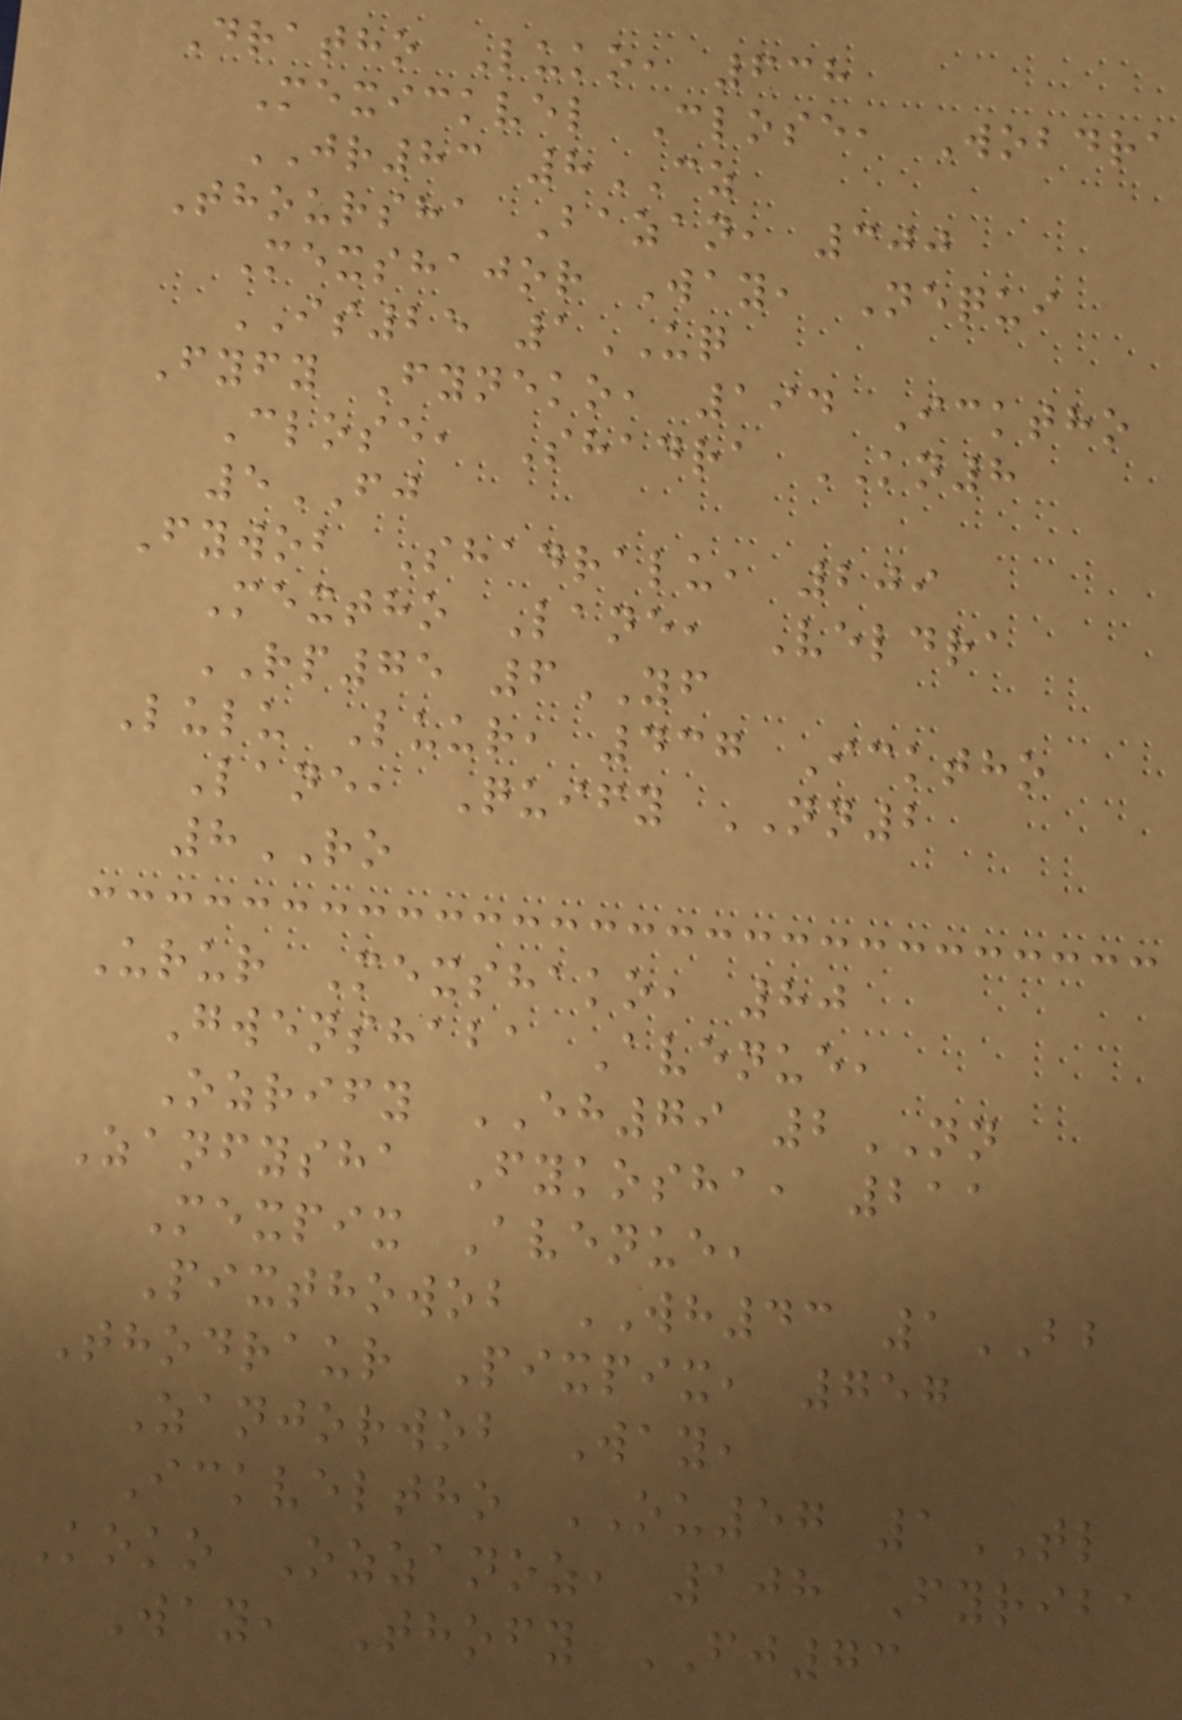Dratho Luko, 638
Mexickvel Close, Wobdra
JR83 8CZ
Thoursha Bazan, 300
Mexshajor Way, Nequi
IS25 1UQ
Fyfy Fyneko, 194 Icktho
Close, Shadra KN8
5FJ
Fywob Shadralu, 209
Mextho Lane, Veldra
RP75 6YF
Lulu Luur, 437 Icktho
Lane, Quify NN2
8RO
Urur Mexshako, 80
Gwenshaba Avenue,
Ozrify EH79 2NN
Zanfysha Fykosha, 211
Mexpix Avenue,
Pixthowob WH43 1BB
Thodraur Pixpix, 757
Zanjorwob Way,
Ickveltho OU57 1TL
Koko Ozzanoz, 108 Fyriba
Way, Thofy FJ73
